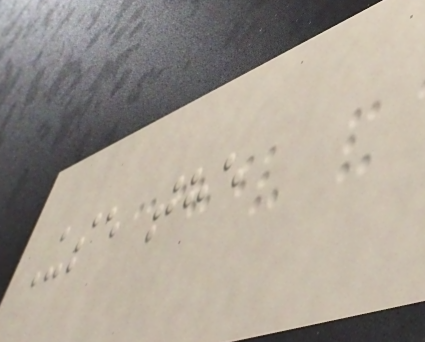Use the
